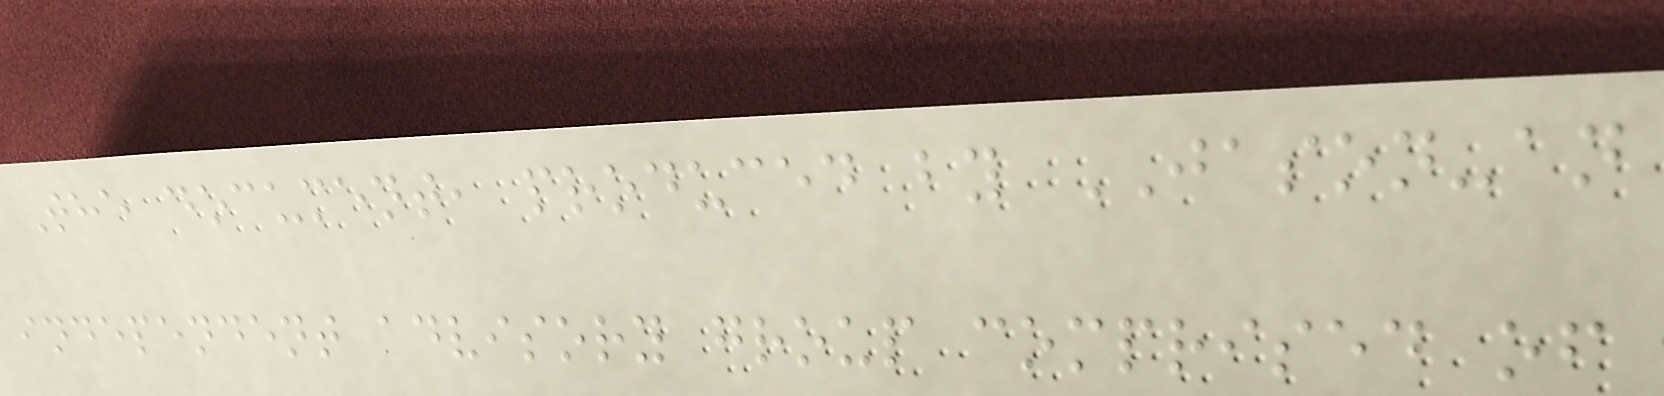The document, produced by JASON-an
independent advisory group comprised of
